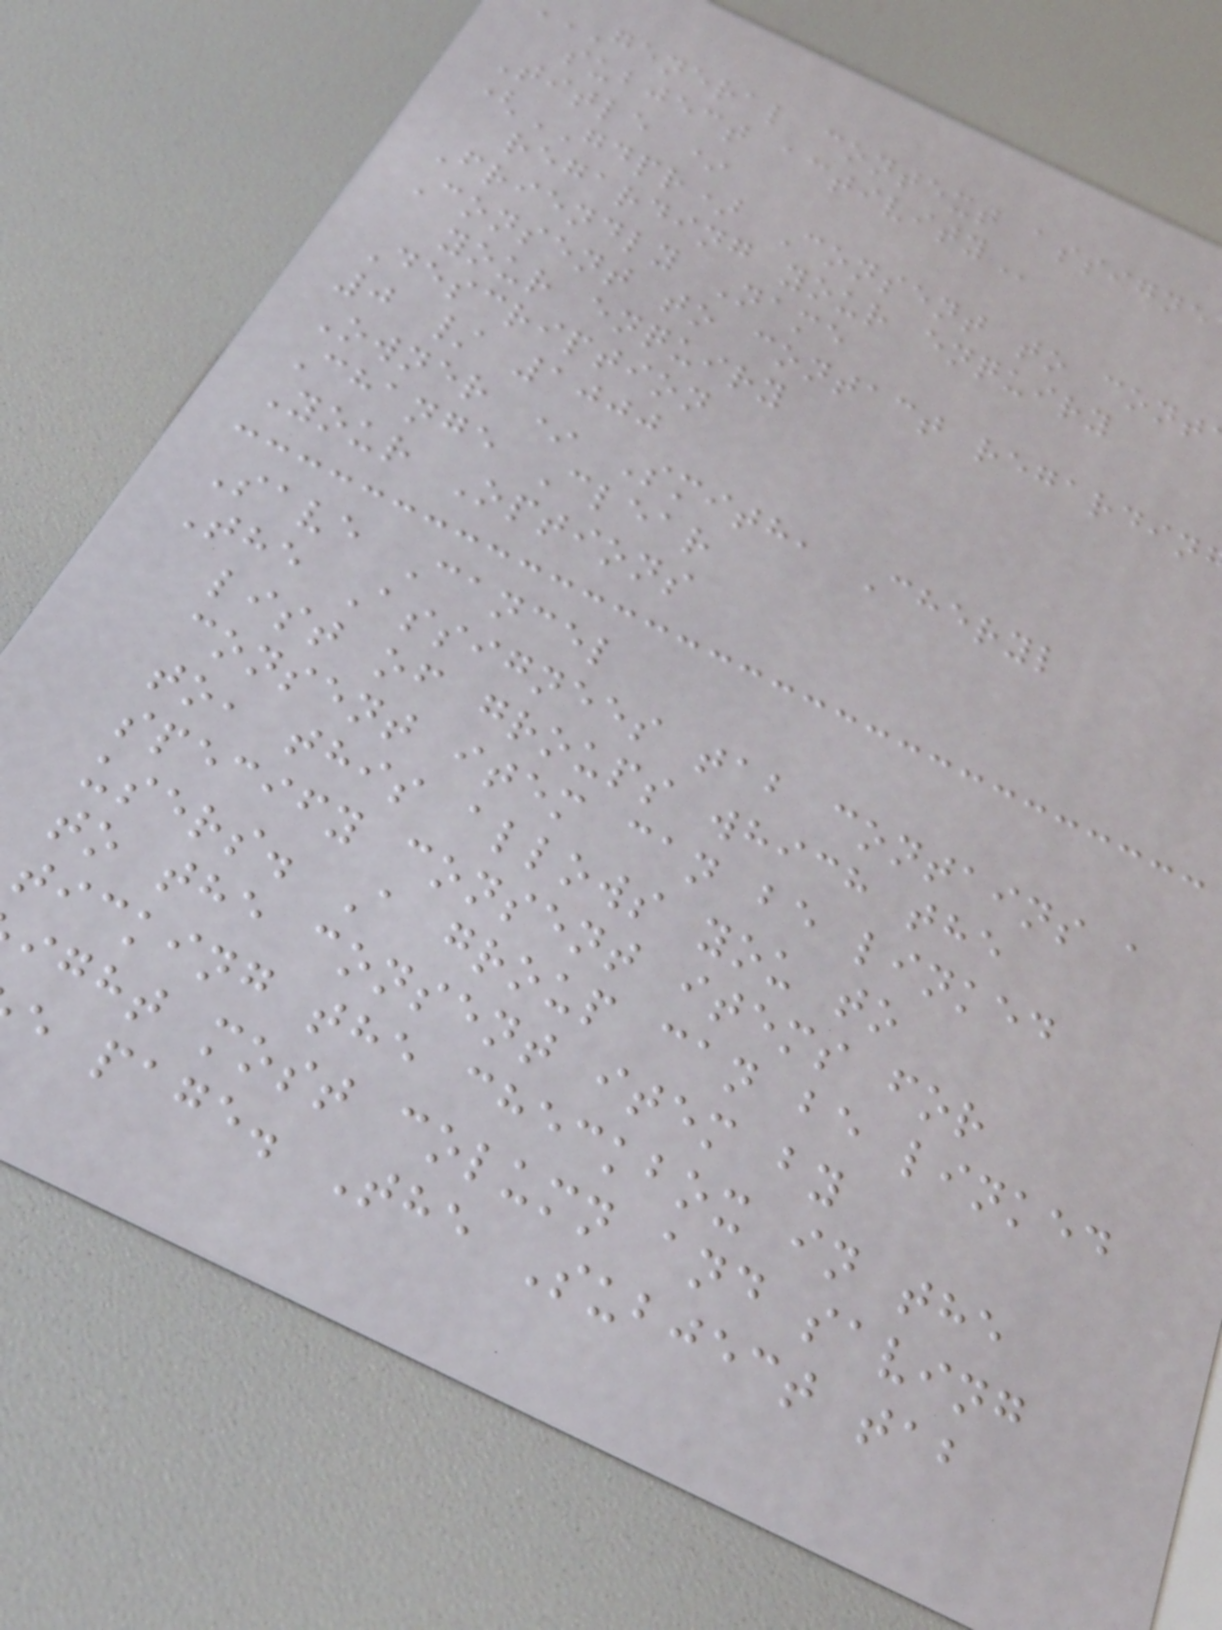GENERAL context
subject
Title *
(GDPR) Consent to cont
regarding your enquiry
Friendly Name
Consent to contact regardin
your enquiry
Description
0 / 1000
Owner * Smith, Cheryl
Change Clear
Your Options
Save Cancel
The Assignees tab contains a
list of groups which the
consent item can be linked
to, this allows you to
specify consent items for
users. A group can be linked
to the consent item by
ticking the checkbox in the
ight most column and saving
e page. The Subject tab
